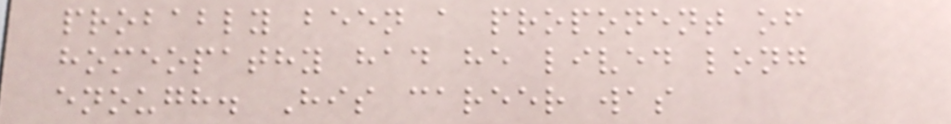probably been a proponent of
homeopathy had he lived long
enough. His career was
